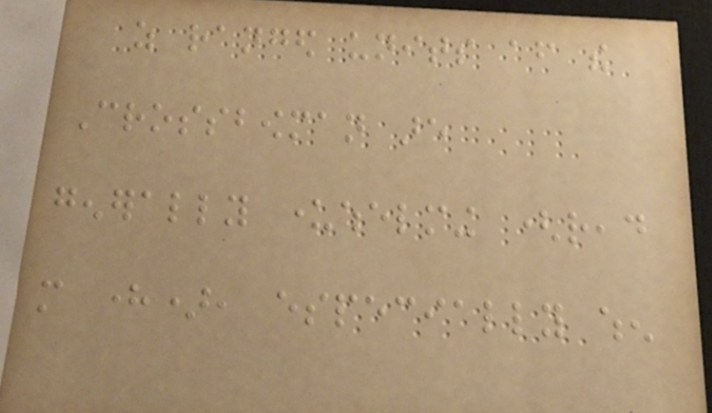as ranged units after the
Crossbowman are
generally underwhelming (read
more here), especially when
